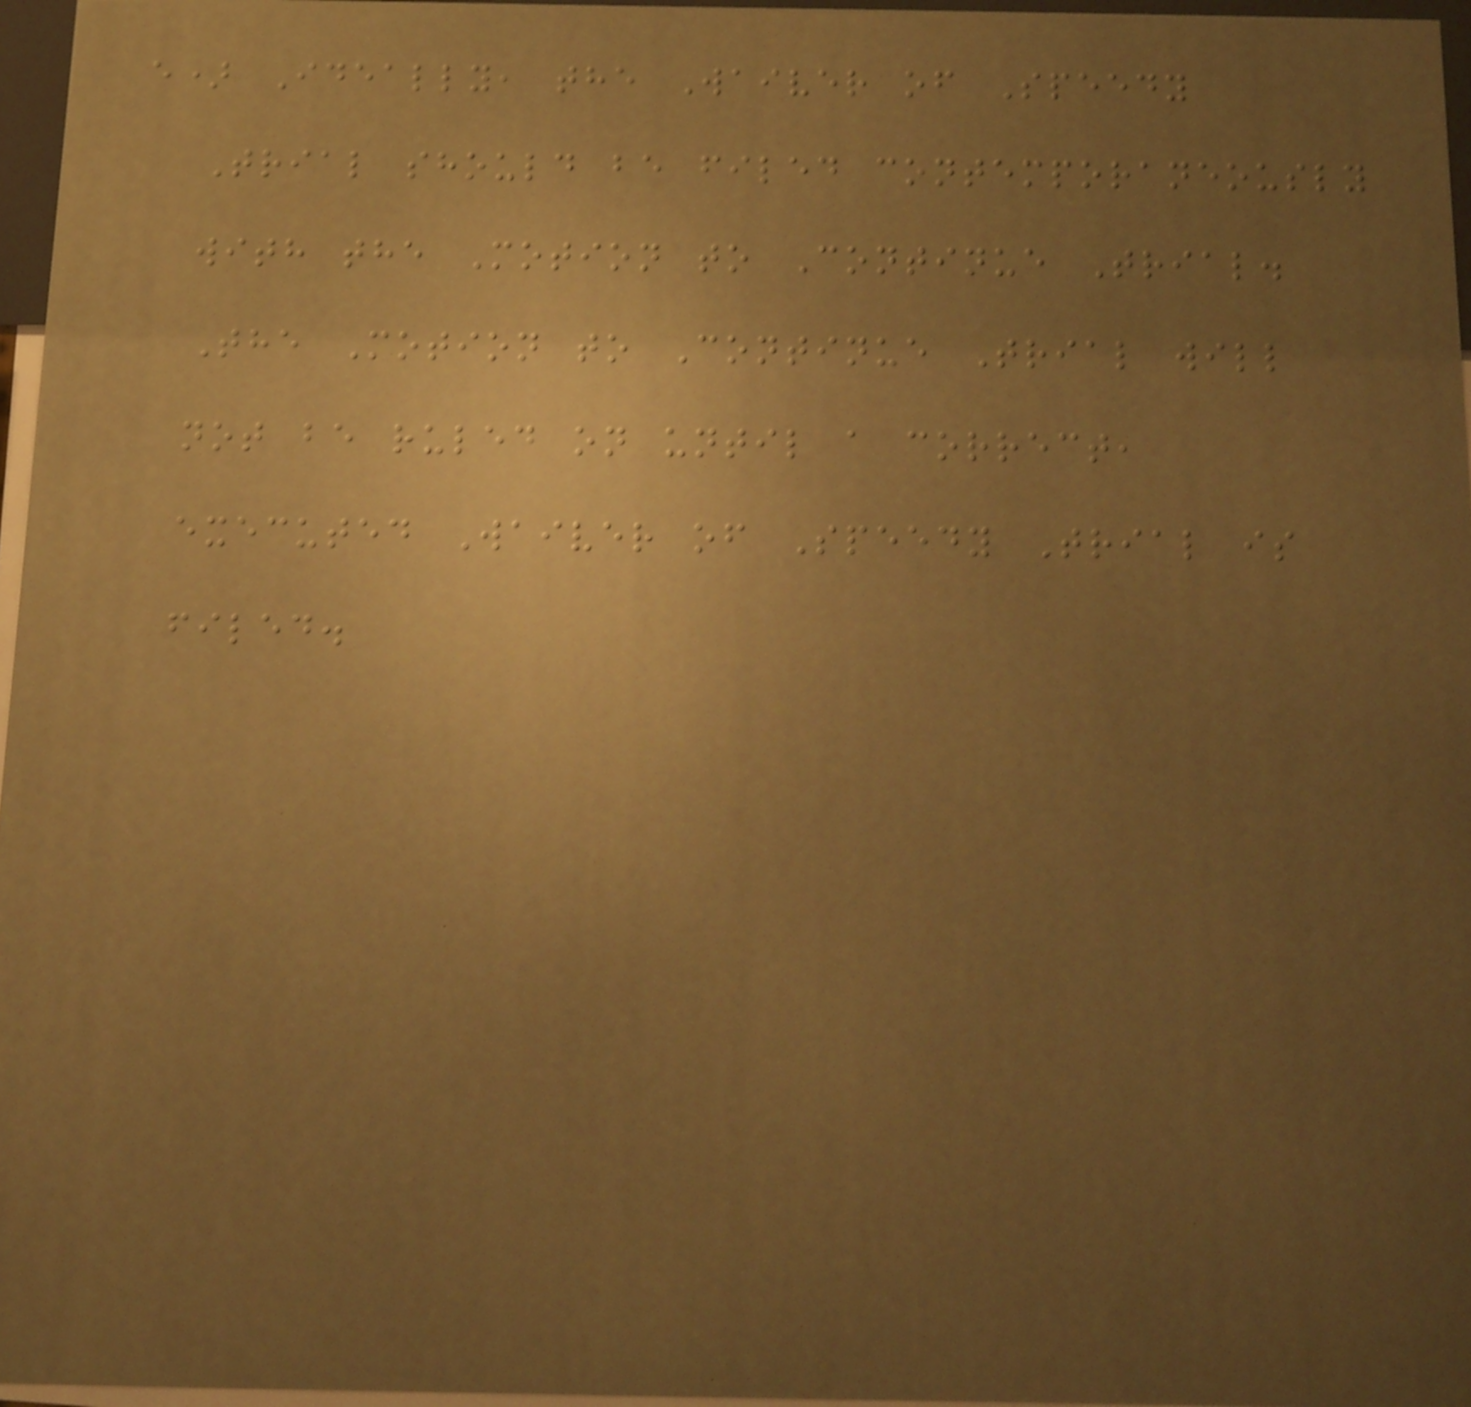e) Ideally, the Waiver of Speedy
Trial should be filed contemporaneously
with the Motion to Continue Trial.
The Motion to Continue Trial will
not be ruled on until a correct,
executed Waiver of Speedy Trial is
filed.
